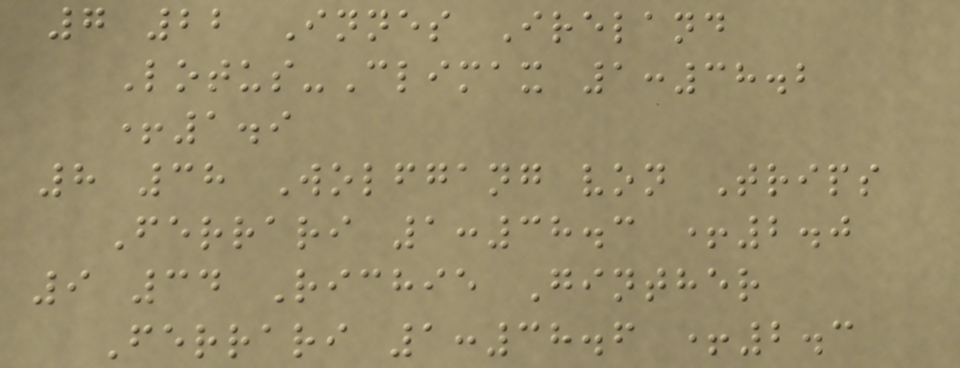7 22 Innes Ireland
Lotus-Climax 1:38.2
+1.9
8 38 Wolfgang von Trips
Ferrari 1:38.3 +2.0
9 34 Richie Ginther
Ferrari 1:38.6 +2.3
